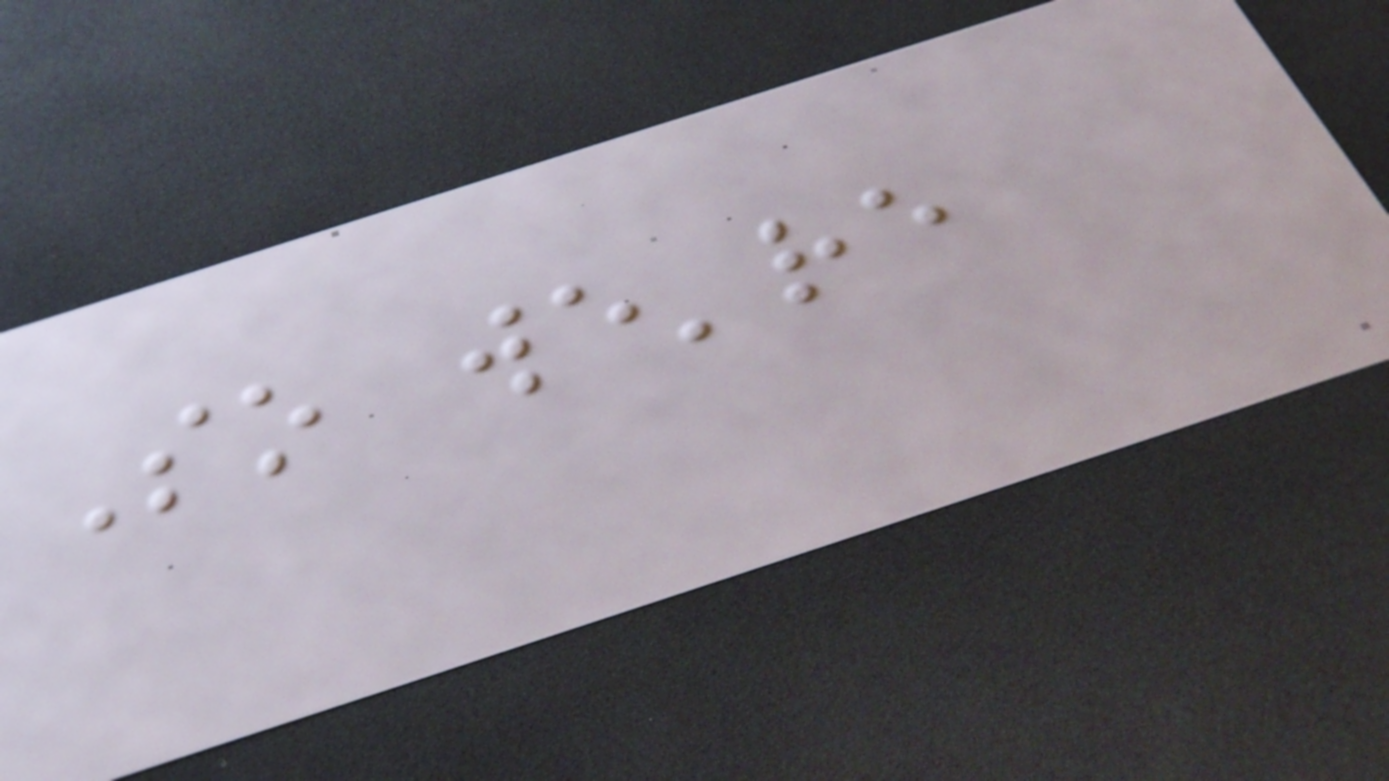So we're
